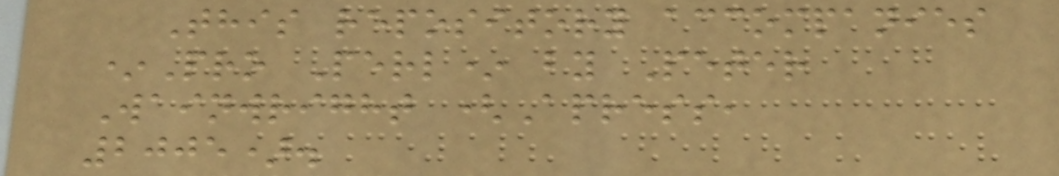This repository accompanies
*Pro Perl* by Peter
Wainwright (Apress,
2005).
